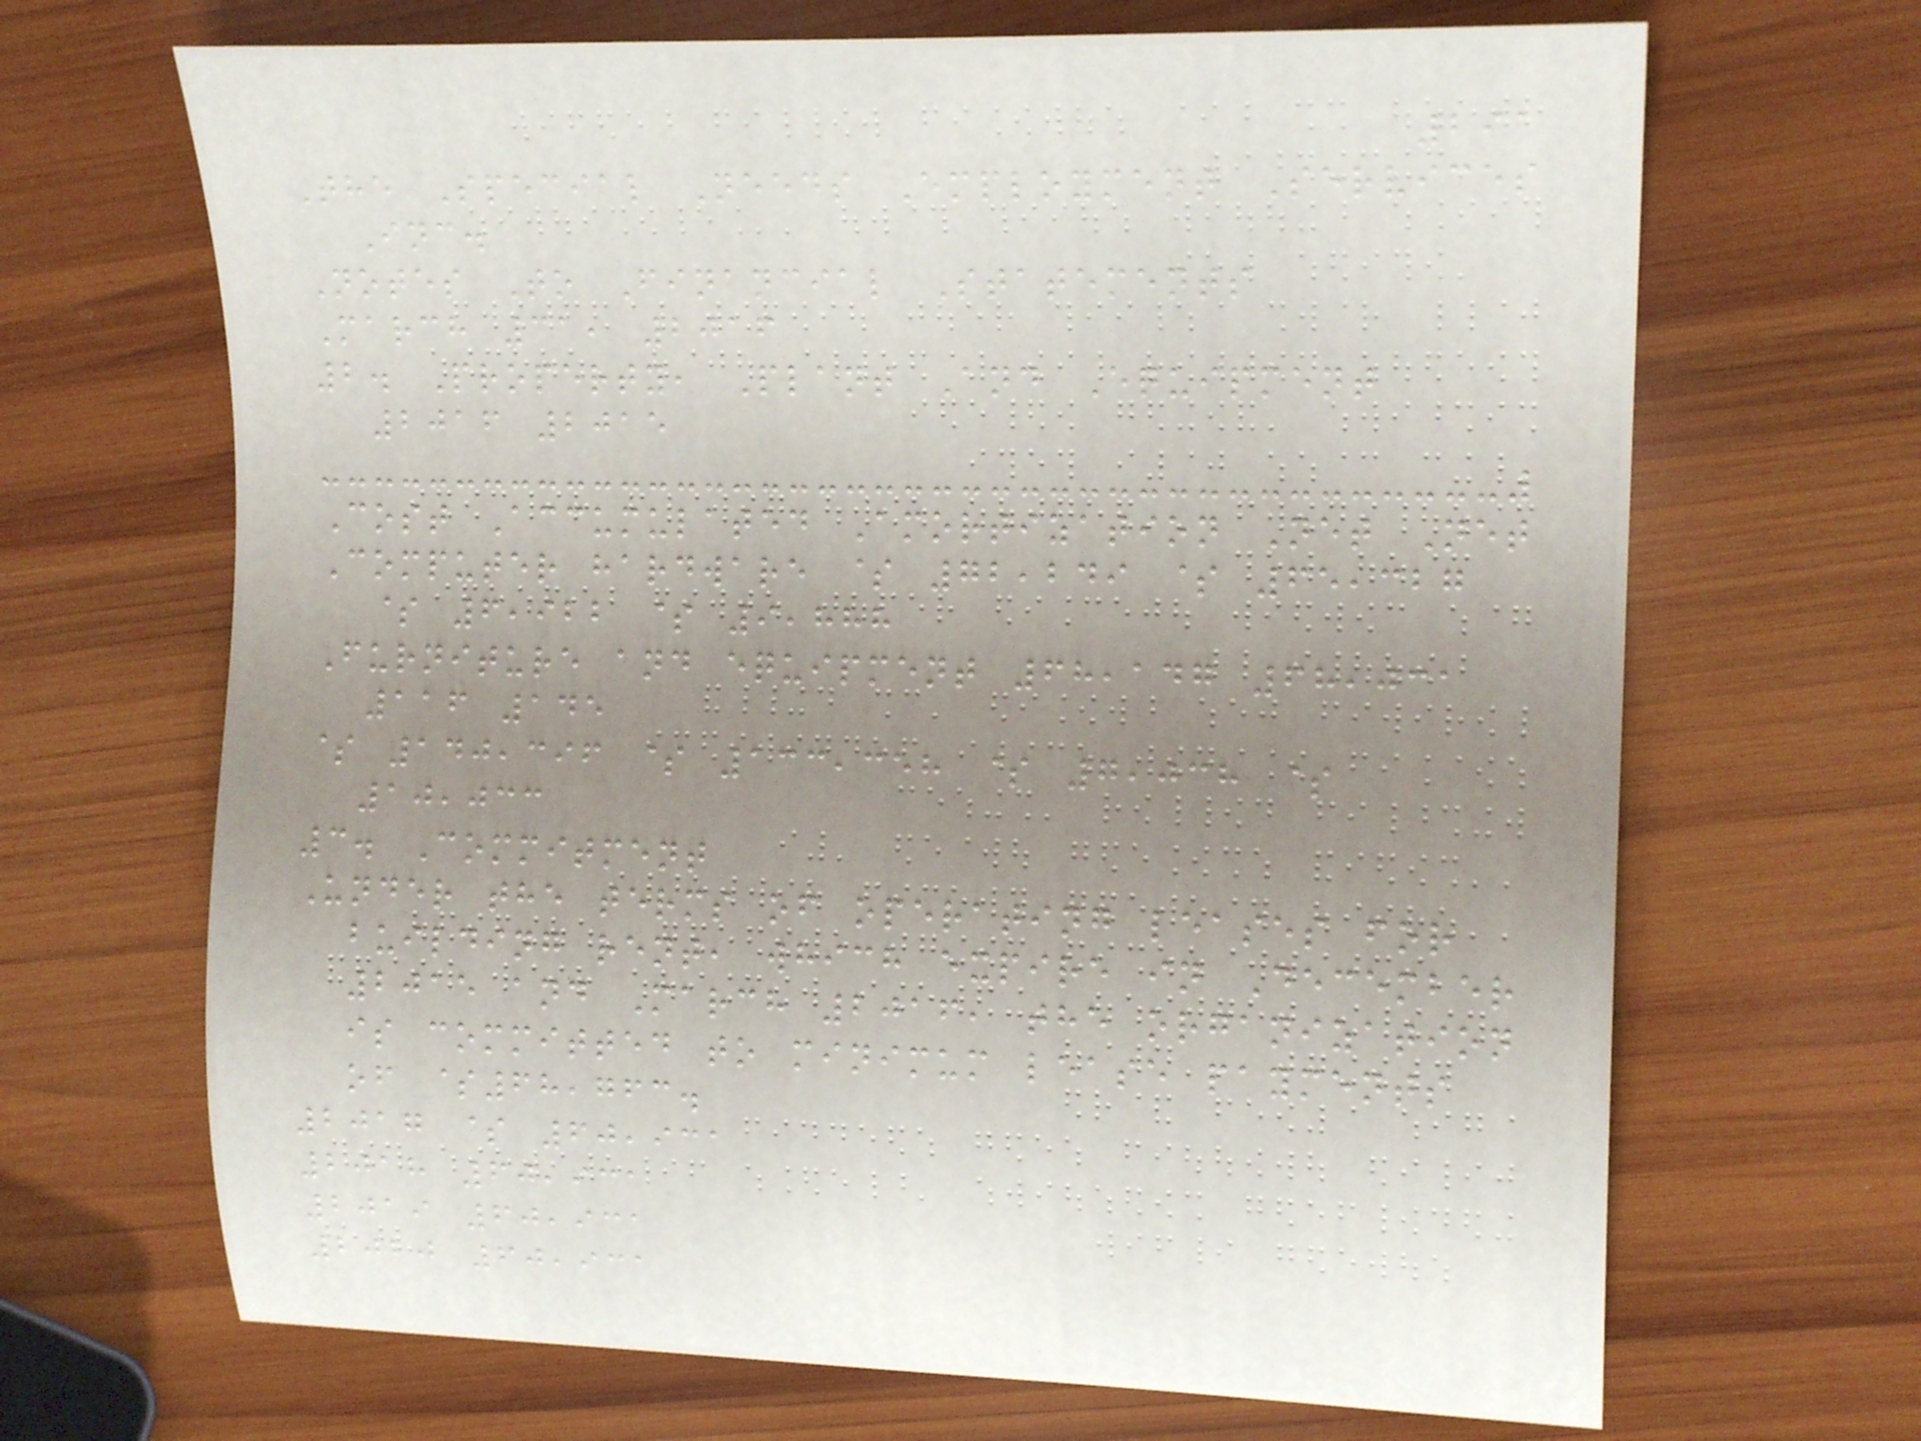291
The Special Needs Employment Services
Inc.
Notes To Financial Statements
March 31, 2016
2. Property, Plant And Equipment
2016 2015
Cost Accumulated Amortization Net Net
Computer hardware $ 72,249 $ 65,327
$ 6,922 $ 9,888
Furniture and equipment 68,147 68,031
116 145
$ 140,396 $ 133,358 $ 7,038 $
10,033
3. Commitment
Under the terms of operating leases for
building rent, which expire in December
2015 and March 2016, the organization
is committed to minimum lease payments
of $68,763.
2017 $ 60,931
2018 60,931
2019 60,931
2020 60,931
